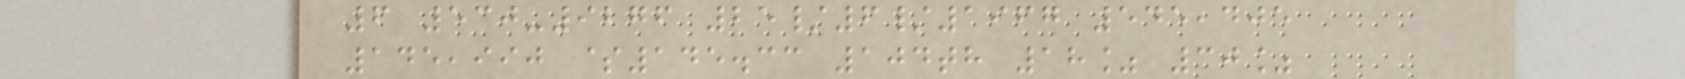6 530-9276 25/6/1967 545,405
145,990 $145.33 104th 18% 30%
